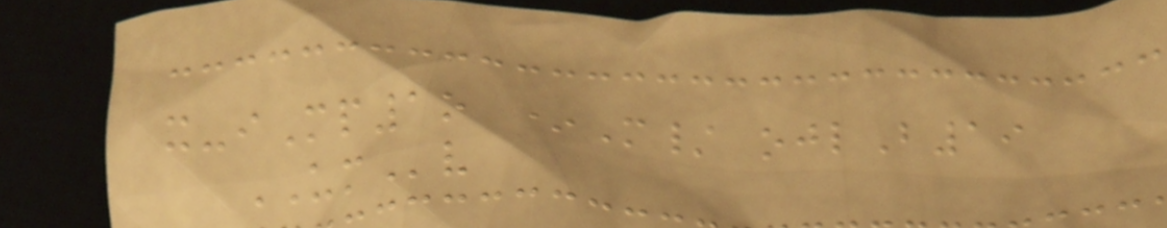x-iMp1o *M/ ojlB19
UMv
